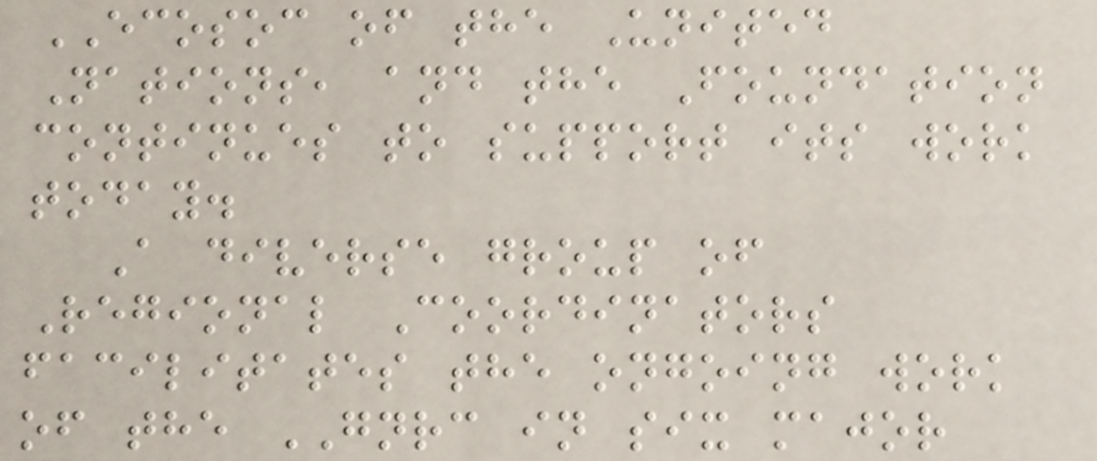ECOSOC of the United
Nations, and the Foundation
continues to support its work
today.
A diverse group of
Regional Coordinators
facilitates the ongoing work
of the GNRC in six major
